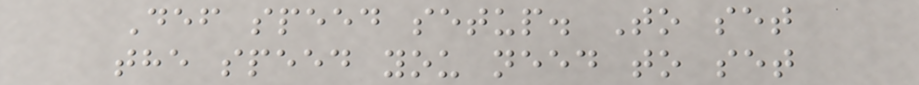Def speed setup. To set
the speed you need to set
